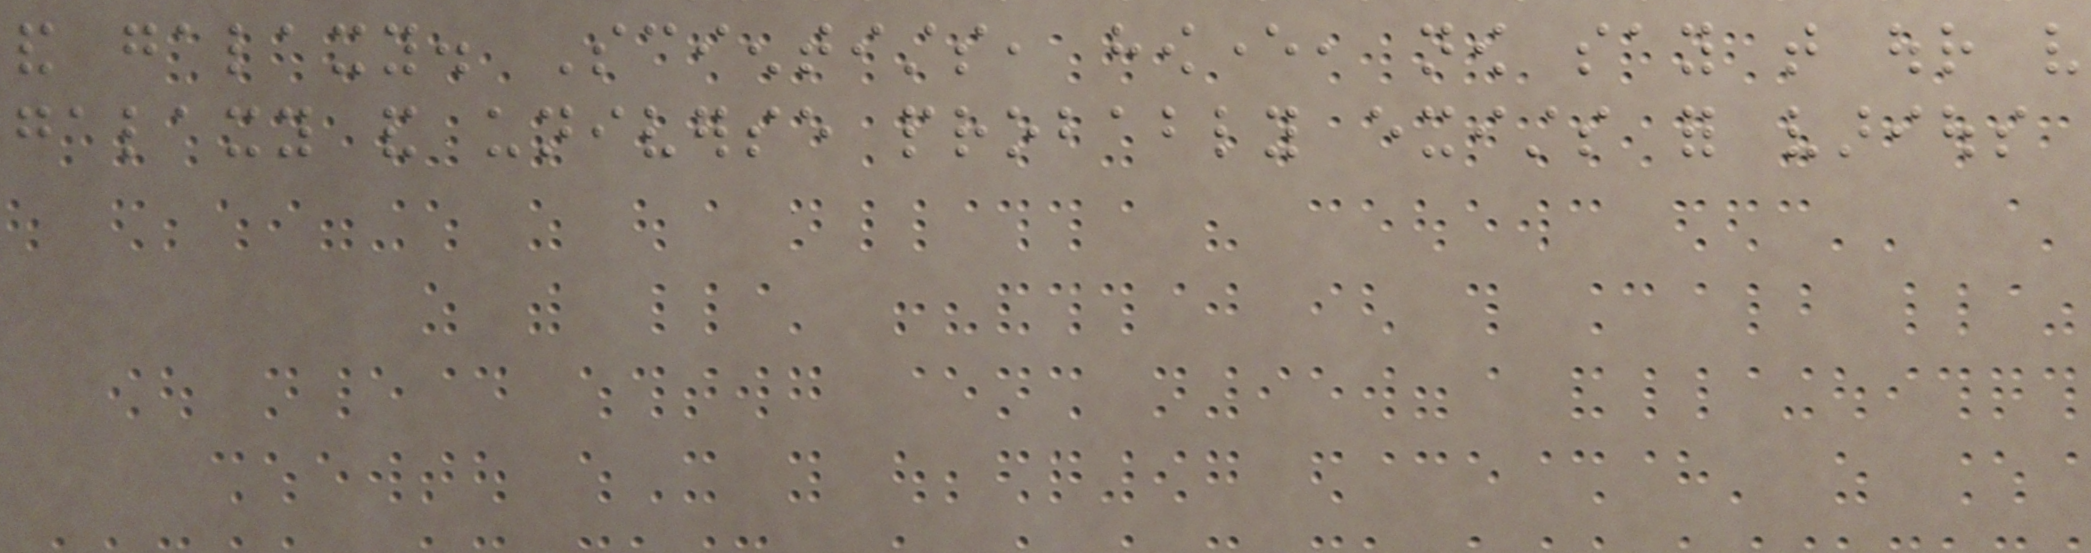and galaxy. Scientists, however, now say that our very
galaxy and universe probably exists for various
